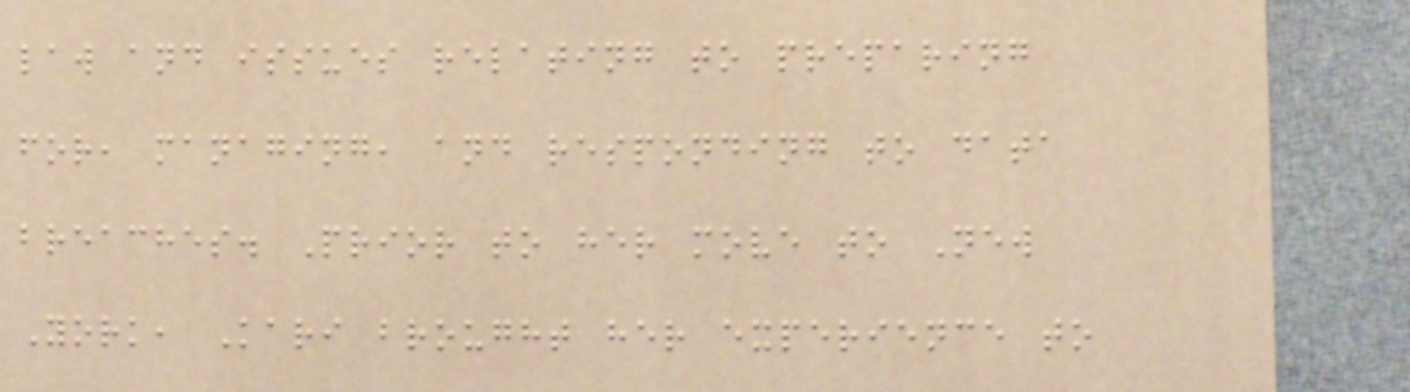law and issues relating to preparing
for, managing, and responding to data
breaches. Prior to her move to New
York, Kari brought her experience to
